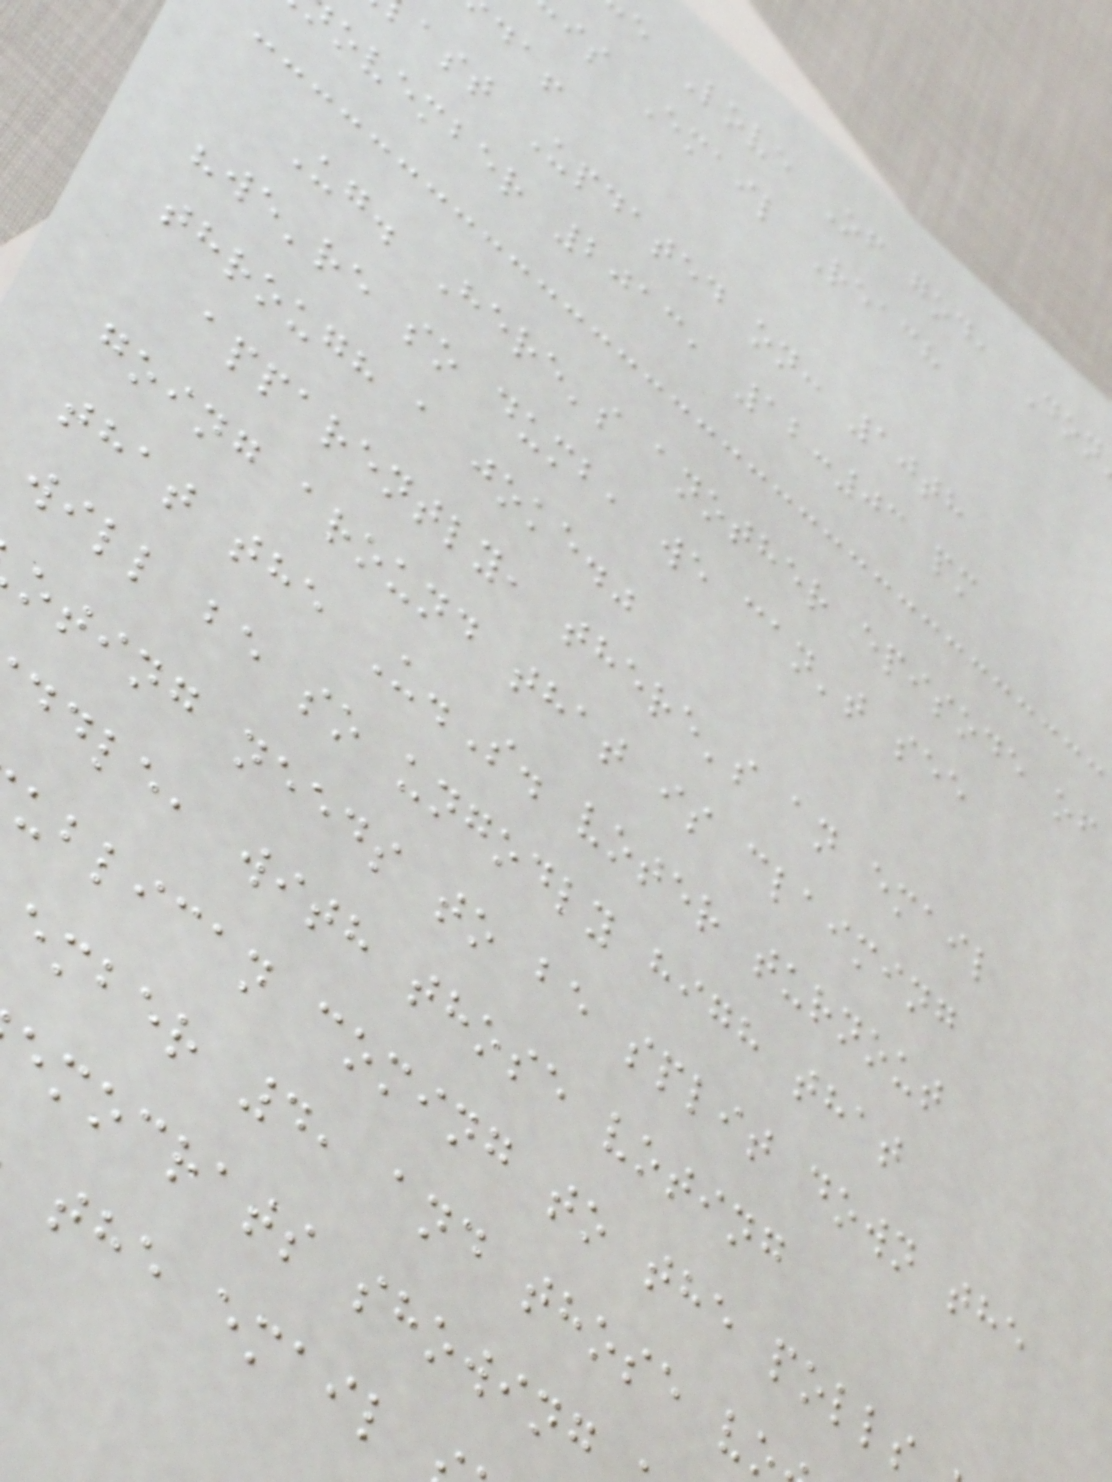e Love Of god, Don
is Email Reach
ast Updated on: 10th
ovember 2013, 12:03 pm
Ug. Here's another episode of
"we're so dumb, we can't see
through a joke."
apparently, there's an email
going around that is claiming
that the U.S. voter turnout
will be so ungodly high that
oting needs to be split down the
ddle, with those voting
ublican coming to the polls
ember 4, and those v
emocrats showing
the email
